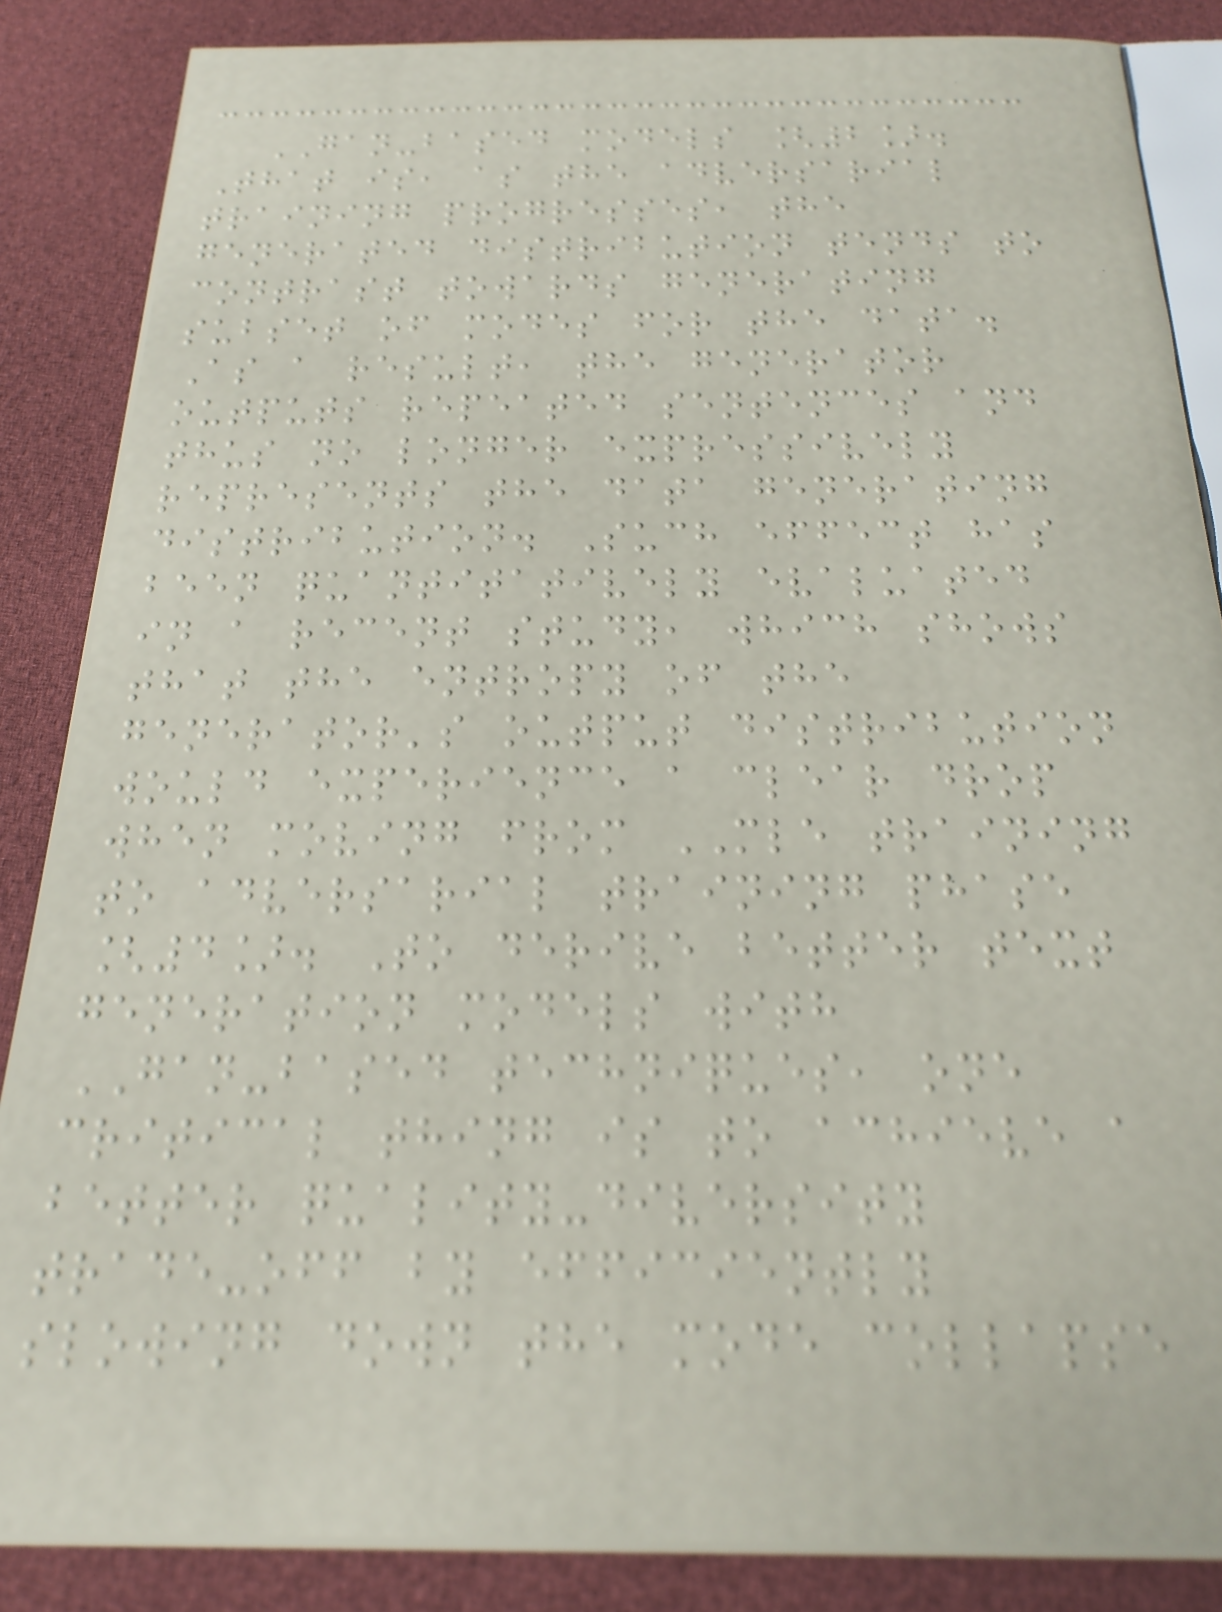GAN-based models [2].
That is, as the adversarial
training progresses, the
generated distribution tends to
contrast towards generating
subset of modes for the data.
As a result, the generator
outputs repeated sentences and
thus no longer expressively
represents the data generating
distribution. Such effect has
been quantitatively evaluated
in a recent study, which shows
that the entropy of the
generator's output distribution
would experience a clear drop
when moving from MLE training
to adversarial training phase
[4]. To derive better text
generation models with
GAN-based techniques, one
critical thing is to achieve a
better quality-diversity
trade-off by efficiently
slowing down the mode collapse
